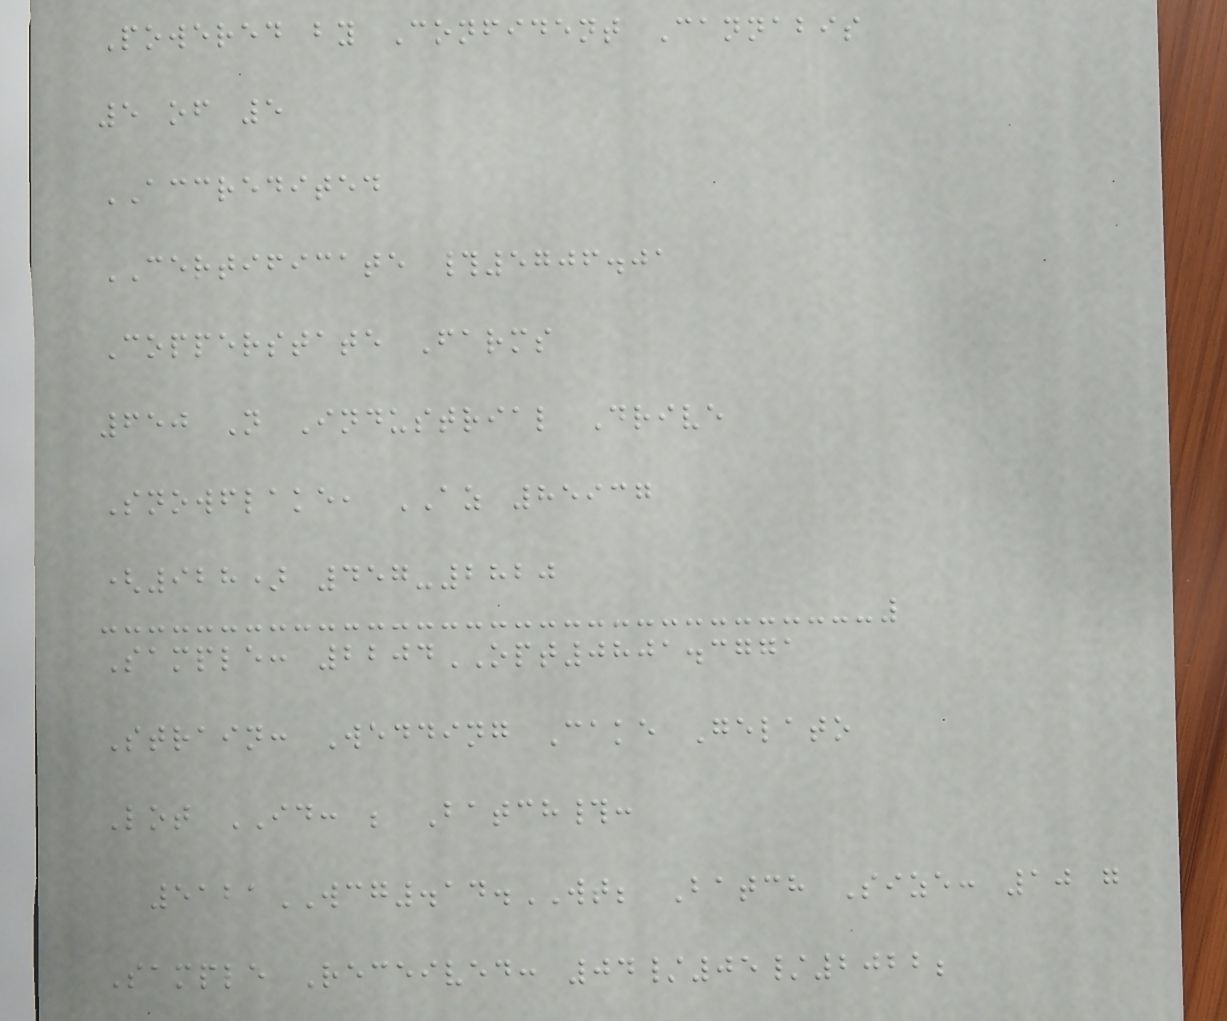Powered by Confident Cannabis
5 of 5
ACCREDITED
CERTIFICATE #5706.01
Copperstate Farms
650 N Industrial Drive
Snowflake, AZ 85937
(928) 457-2820
Sample: 2204OPT0801.3771
Strain: Wedding Cake Gelato
Lot ID: ; Batch#:
5121WCG.14.WT; Batch Size: 10 g
Sample Received: 04/05/2022;
